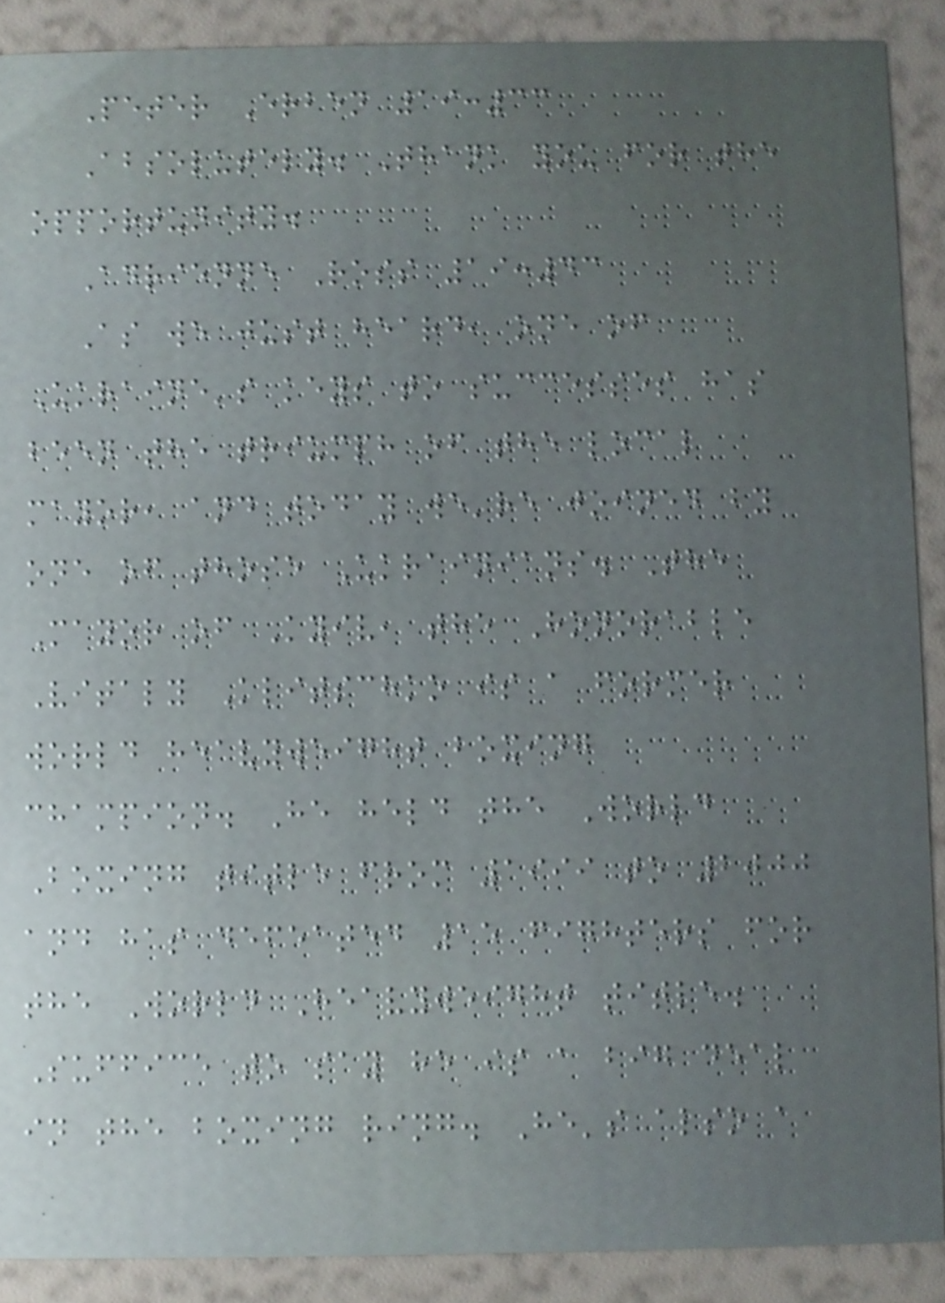Peter Erben 19:33
Absolutely. Thank you for the
opportunity.
Adrienne Ross 19:43
As we just heard, one of
Ukraine's keys to successes has
been the triumph of the local
mayor, and today we're joined by
one of those Ukrainians. The
Mayor of Kyiv, the Honorable
Vitaly Klitschko is a former
world heavyweight boxing
champion. He held the World
Boxing title from 1999 to 2000
and has defeated 15 fighters for
the World Heavyweight title.
Suffice to say he is a big deal
in the boxing ring. He's also a
